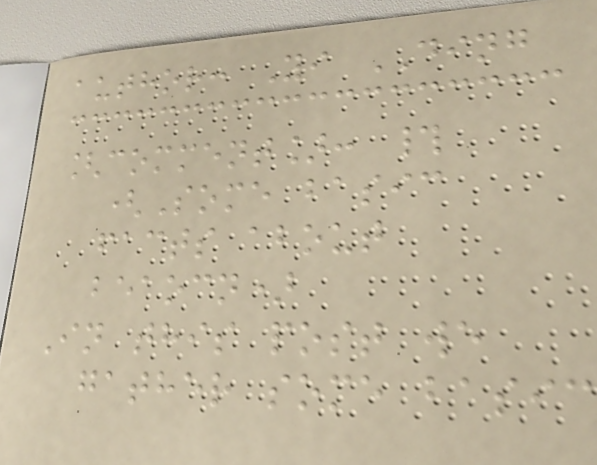author: Yi DING
[comment]: #
(Some basic
facts about
beaocn)
In this post we
gather some basic
